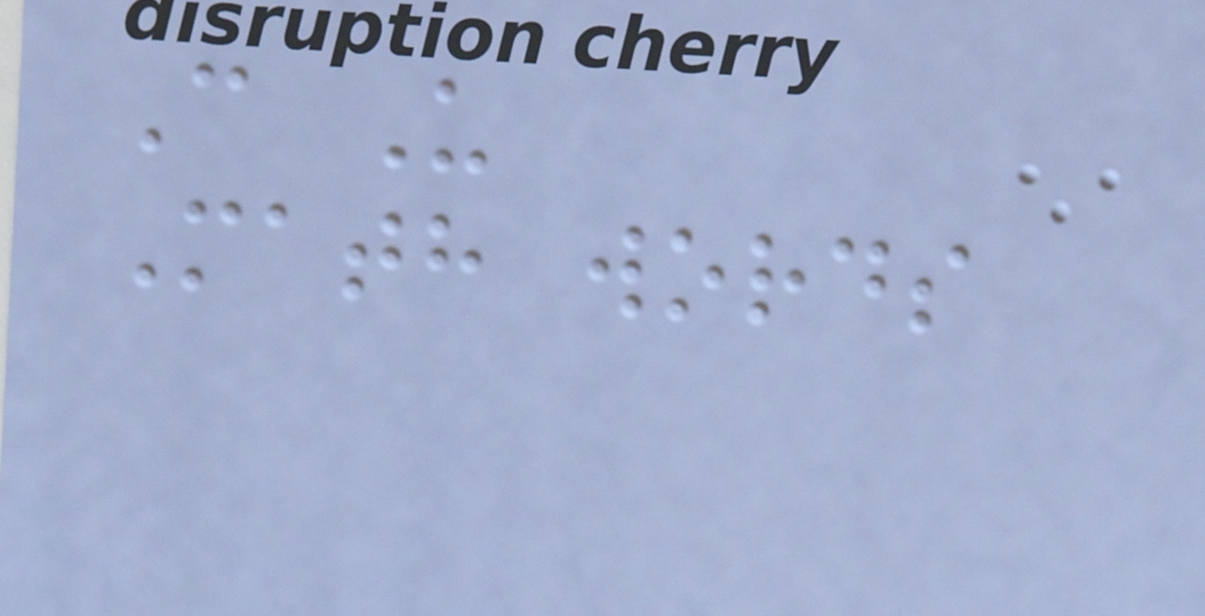C U
Math words
